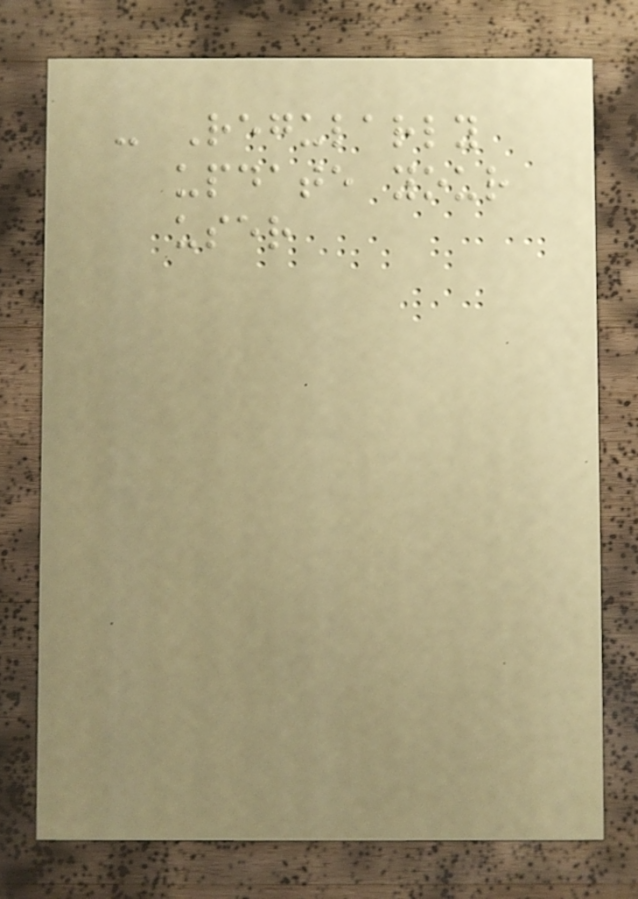- Regularly
update your
user
